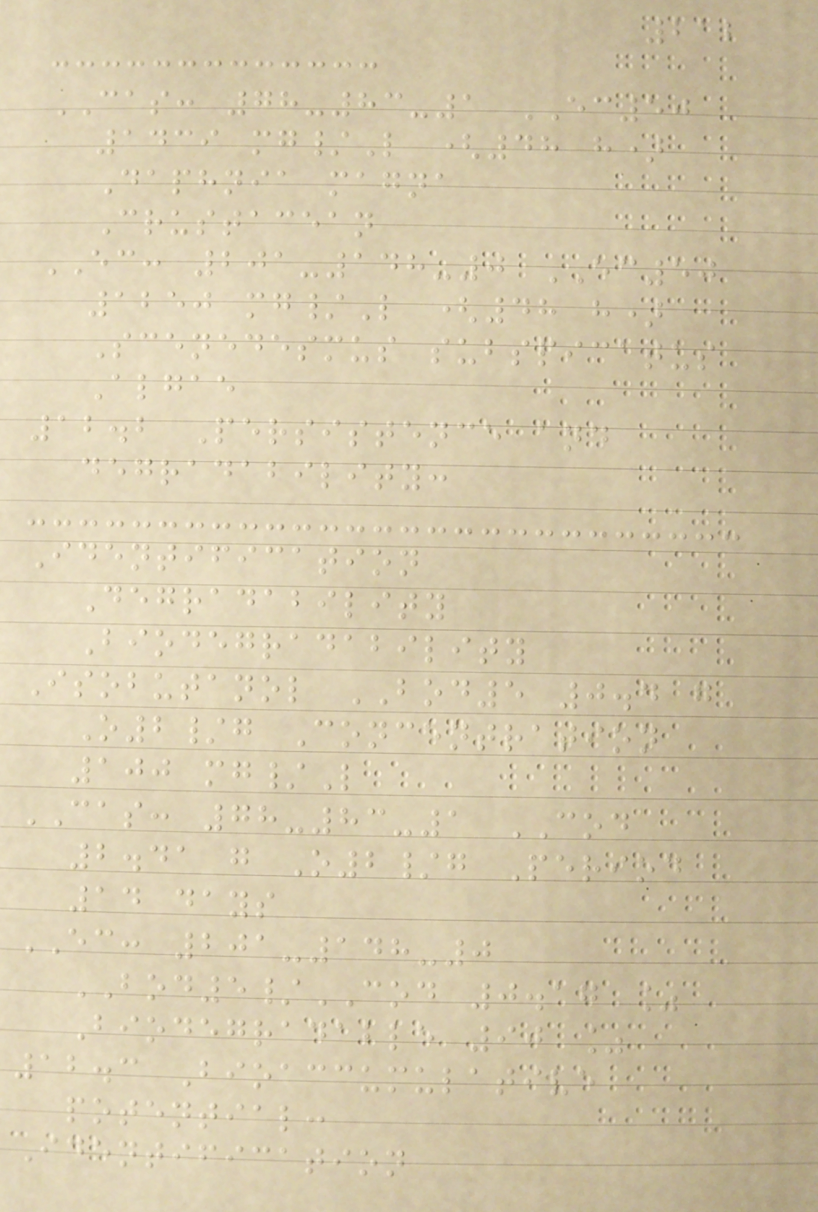212
CAS: 78-83-1 EC50
1439 mg/L (48 h)
Daphnia magna
Crustacean
EC: 201-148-0 EC50
1250 mg/L (48 h)
Scenedesmus subspicatus
Algae
12.2 Persistence and
degradability:
Identification
Degradability
Biodegradability
Isobutanol BOD5 0.4 g
O2/g Concentration
100 mg/L
CAS: 78-83-1 COD
2.41 g O2/g Period
14 days
EC: 201-148-0
BOD5/COD 0.17 %
Biodegradable 90 %
12.3 Bioaccumulative
potential:
Identification
